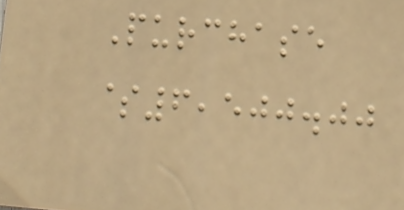Purchase
$6,500.00
